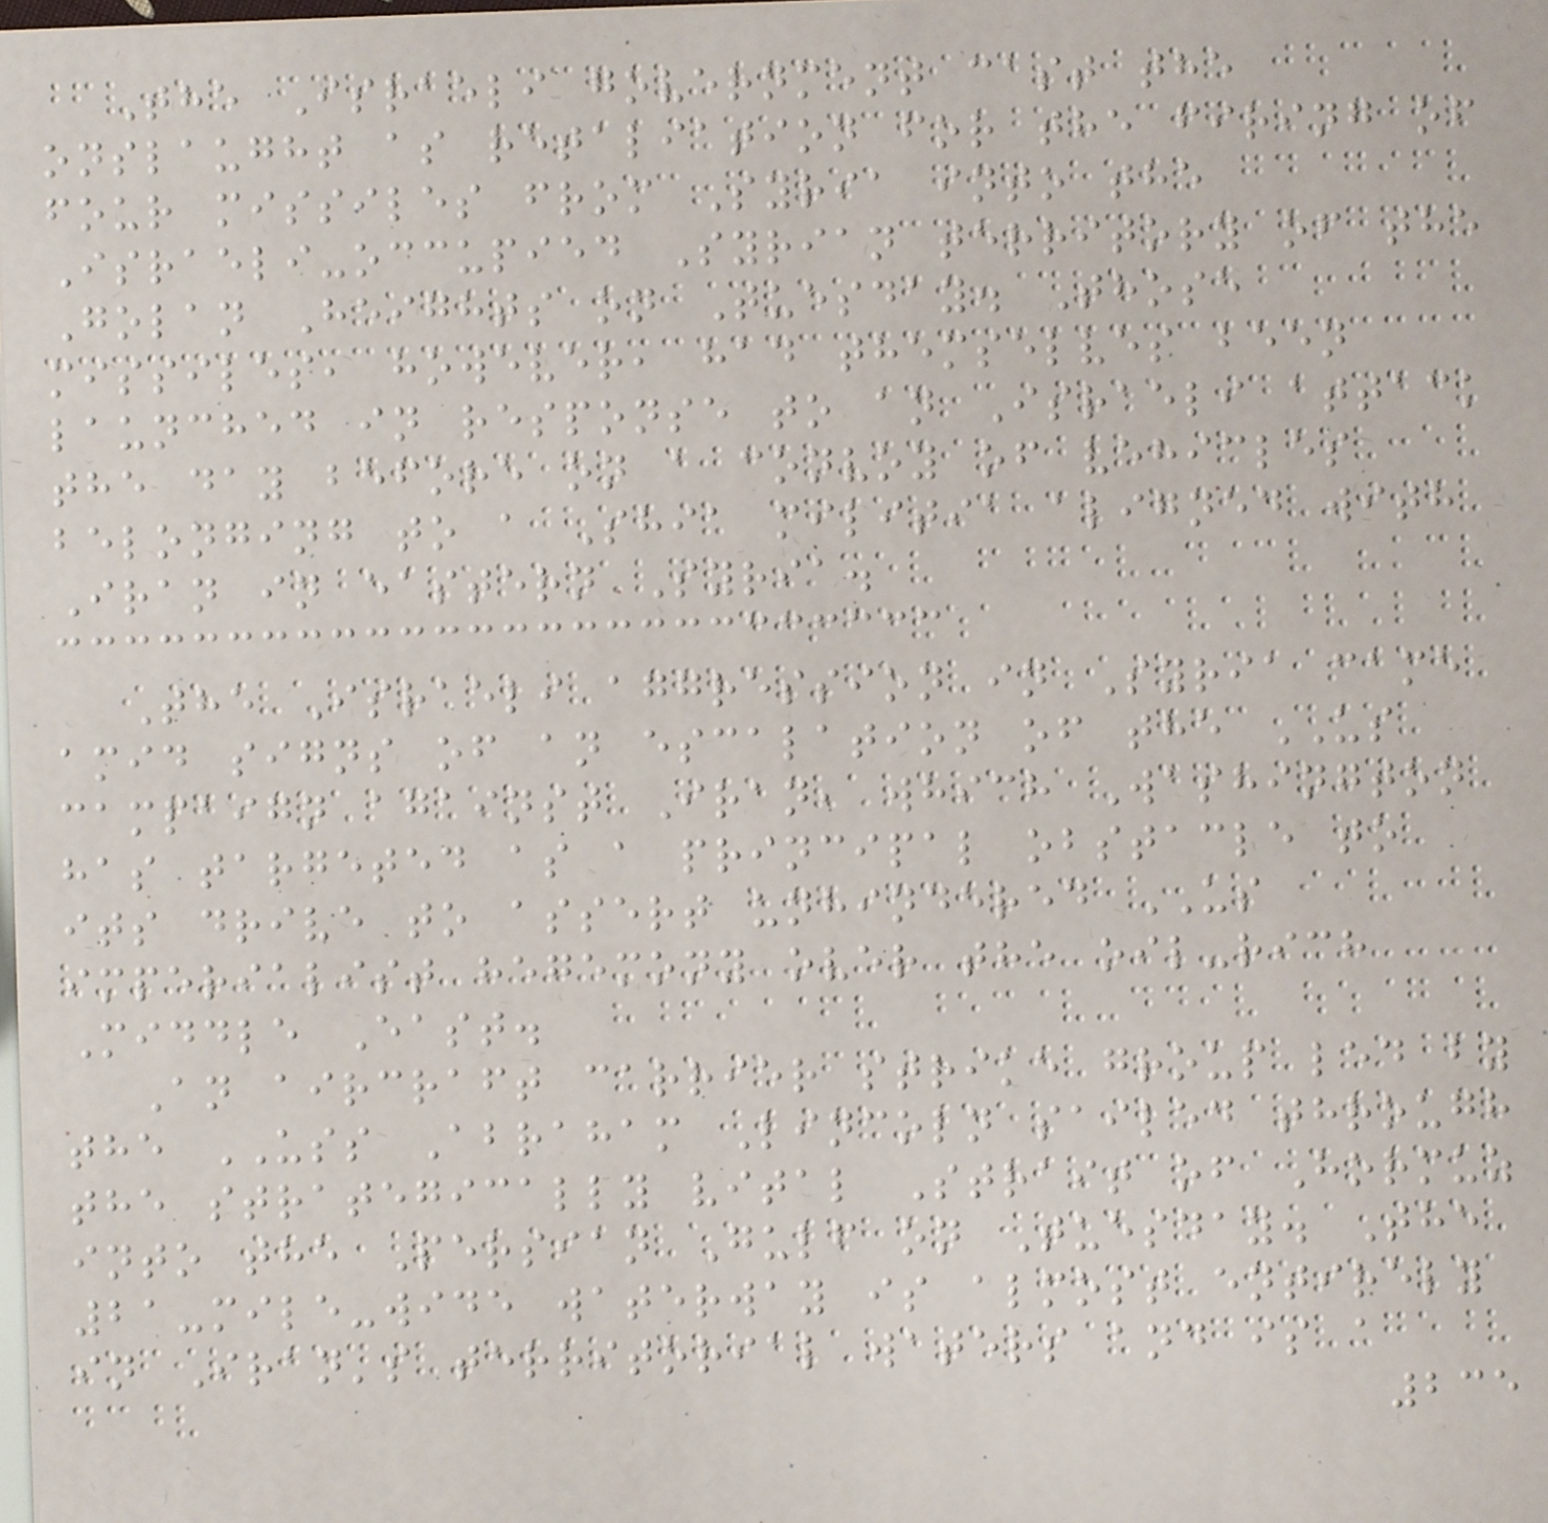The Israeli government cast the
onslaught as retaliation for the firing of
four missiles from Syria into the
Israeli-occupied Syrian territory of the
Golan Heights on Tuesday. Those
missiles, however, had themselves been
launched in response to an Israeli attack
the day before on a convoy of vehicles
belonging to a Shia militia aligned with
Iran in eastern Syria.
The Israeli aggression in Syria came
amid signs of an escalation of the US
campaign against Iran, which Washington
has targeted as a principal obstacle to
its drive to assert unhindered US
imperialist hegemony over the oil-rich
Middle East.
An aircraft carrier strike group led by
the USS Abraham Lincoln sailed through
the strategically vital Strait of Hormuz
into the Persian Gulf on Tuesday. The
21-mile-wide waterway is almost entirely
in Iran's territorial waters and is a
235
